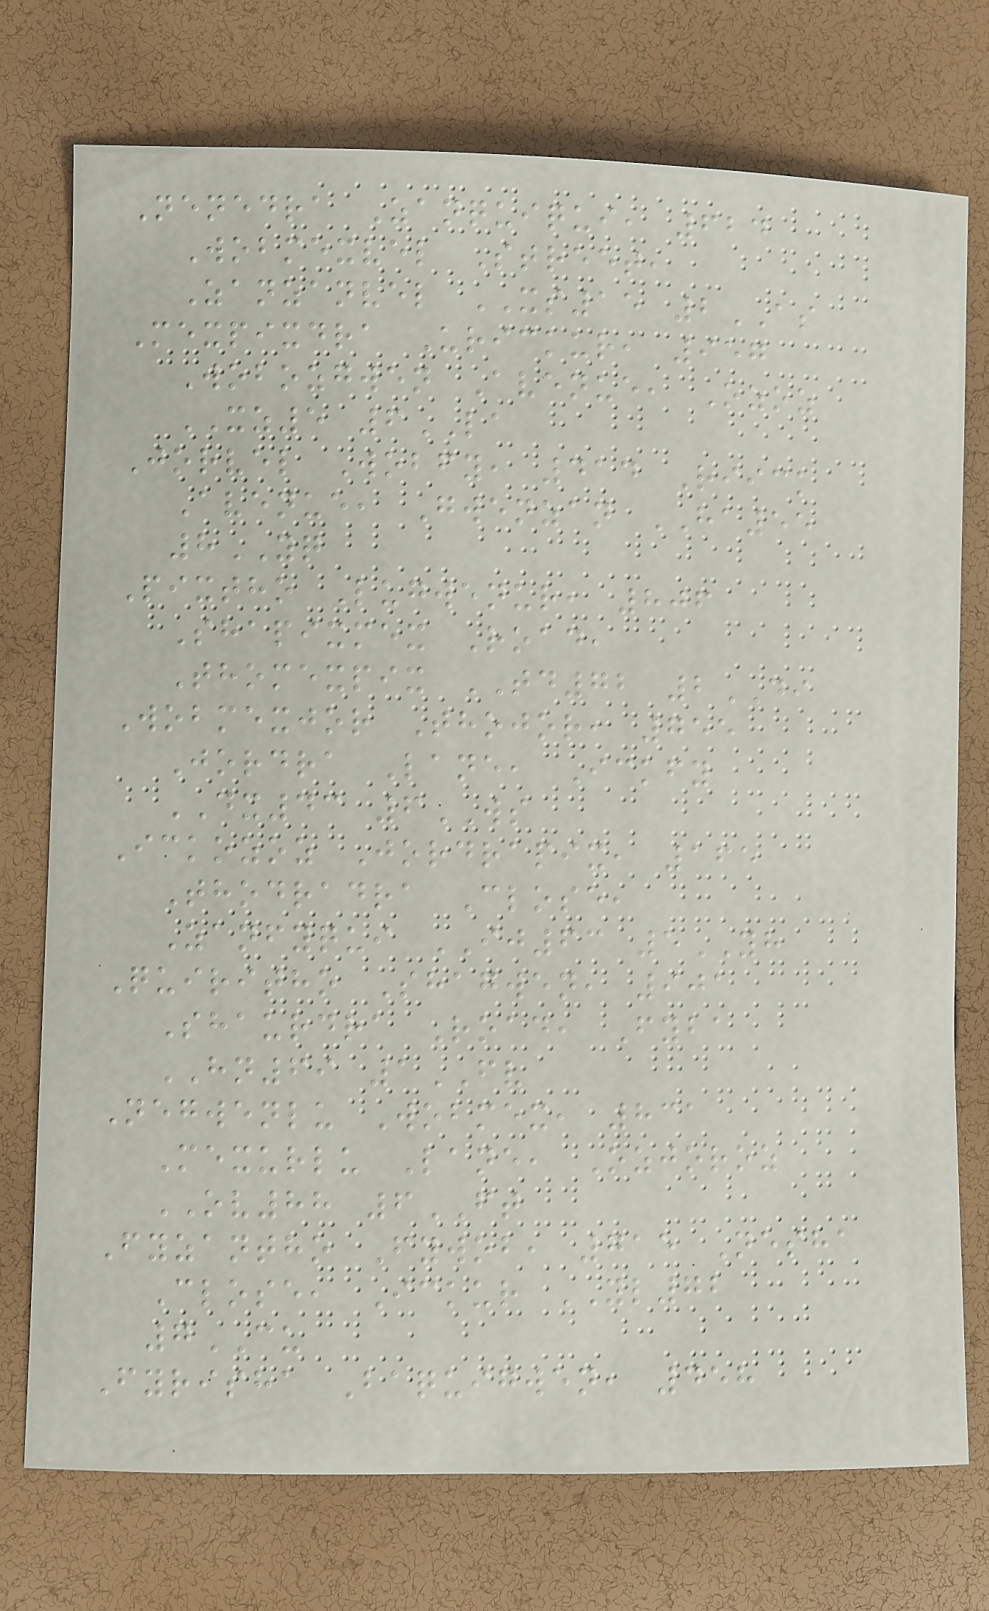Nenedra Zanquiqui, 624
Wobmexvel Street,
Zanzanvel XS15 2AS
Mexpixdra Urickur, 957
Wobozgwen Avenue, Ozoz
XZ5 6LA
Jorvel Wobfy, 414 Riick
Avenue, Gwenzan HA55
8YQ
Pixtho Lugwenur, 806
Shapixmex Road,
Thomexpix TD72 2DI
Wobmexjor Thojor, 755
Jordra Lane, Ickfy
DX43 6WS
Ickozoz Jordrapix, 165
Thodradra Close,
Zanfyqui IJ63 5YH
Quiritho Shagwen, 901
Shaurdra Road, Fyba
HN69 1FV
Negwenlu Wobmex, 831
Mexurlu Lane, Ozjoroz
OV88 6FT
Fyzantho Fywob, 715 Nesha
Close, Ickur YL72
7CU
Fyrisha Baquigwen, 458
